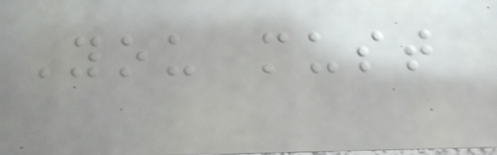You must
